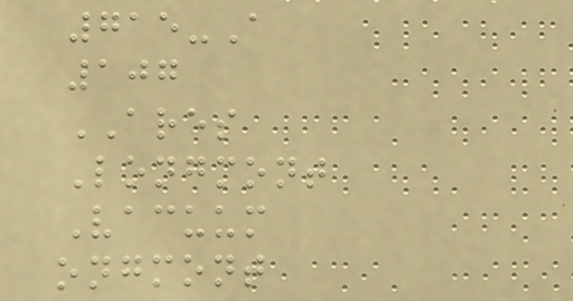715-A
107
ARES
Longmont
Vacuum
ongmont
